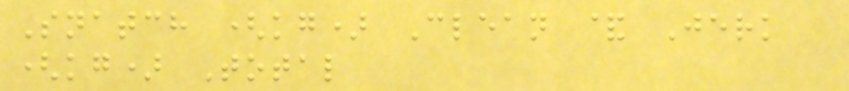Snatch (kg) Clean & Jerk
(kg) Total
